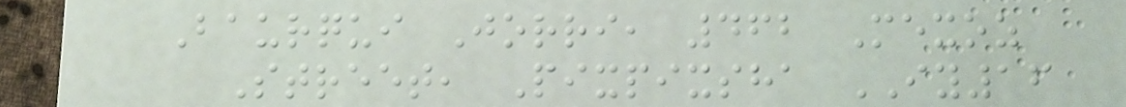Baurqui Jorri, 462 Mexoz
Street, Pixpixsha IY16
